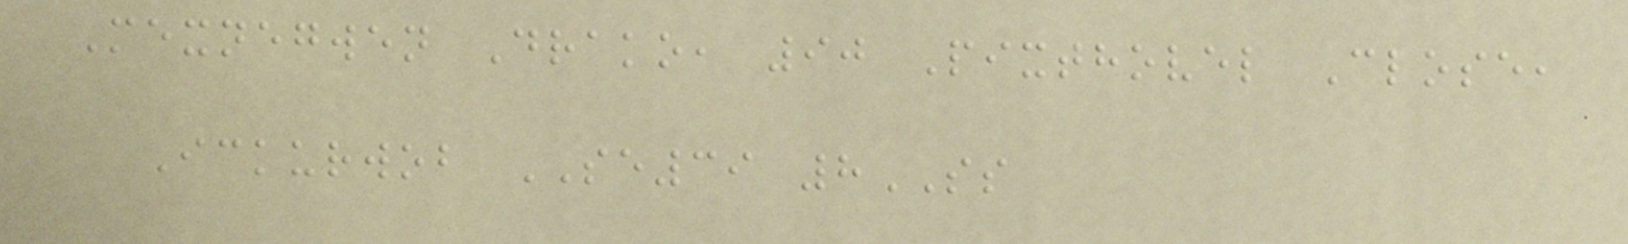Mexnegwen Drako, 90 Pixthovel Close,
Ickurwob SE39 8SS
